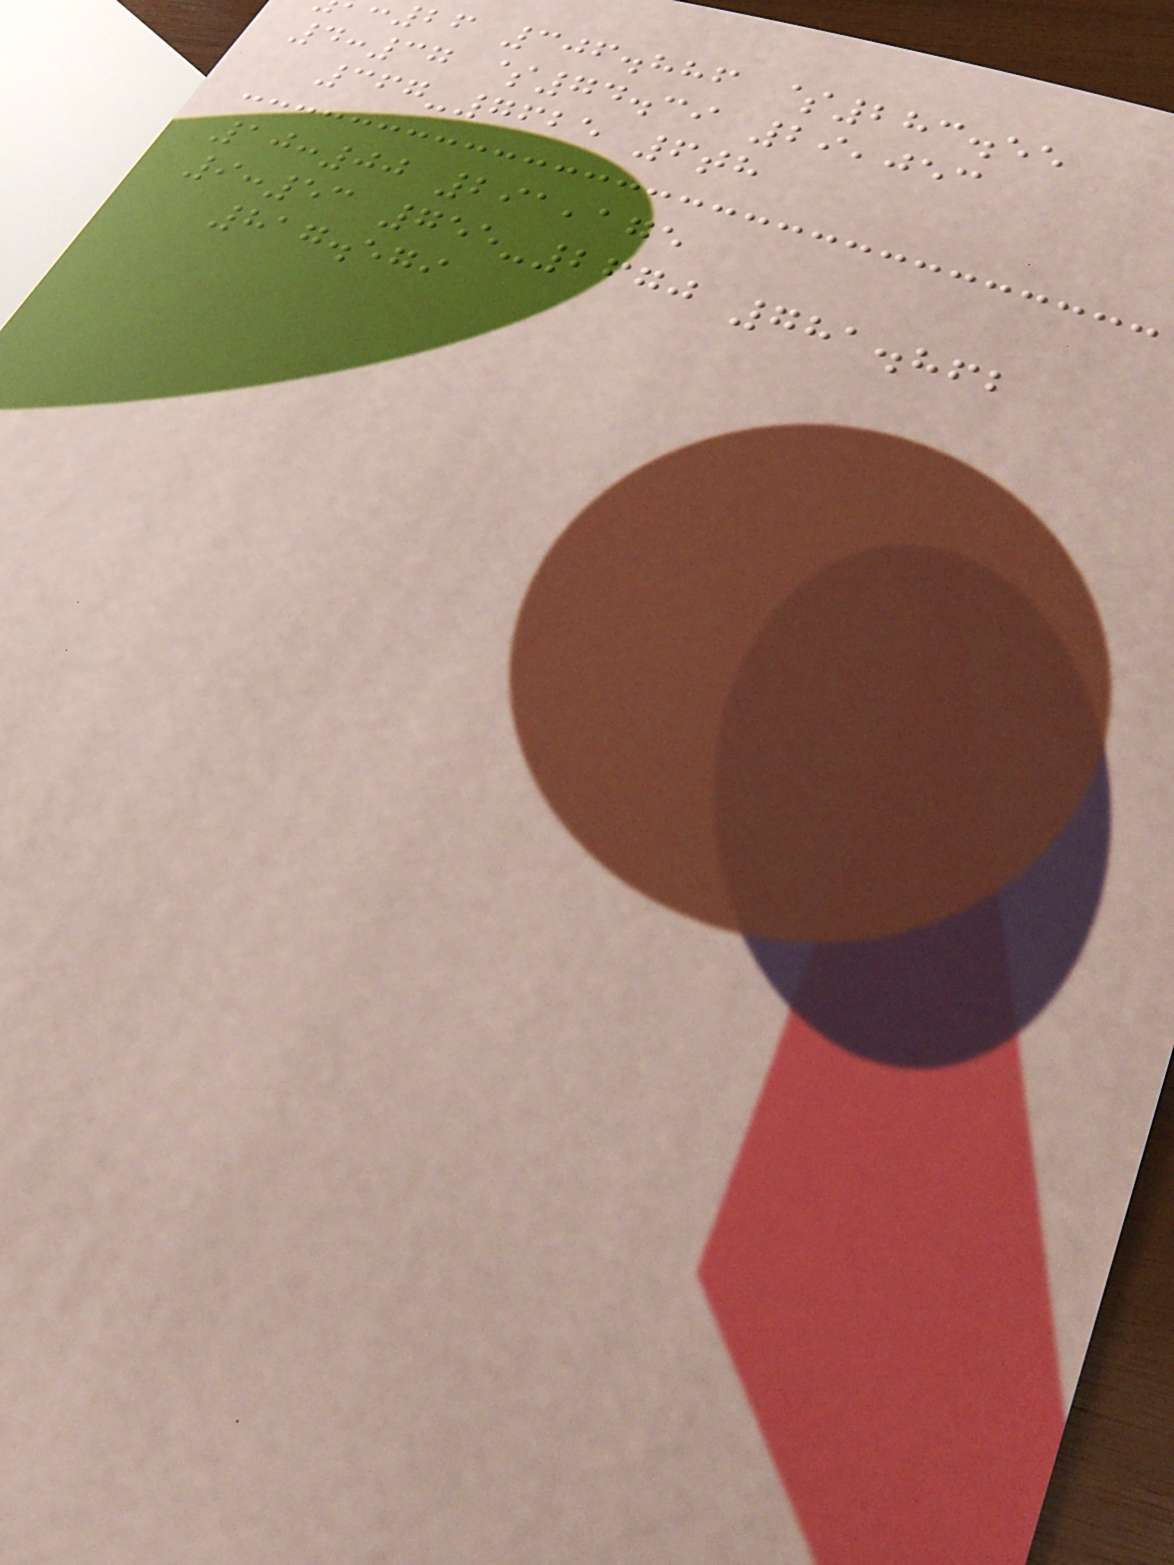26 306.886 $283.55
4:37 $74.39 29,053
367-7625 6th
10:00 291,175
9:53 755-2670 781.862
817.579
